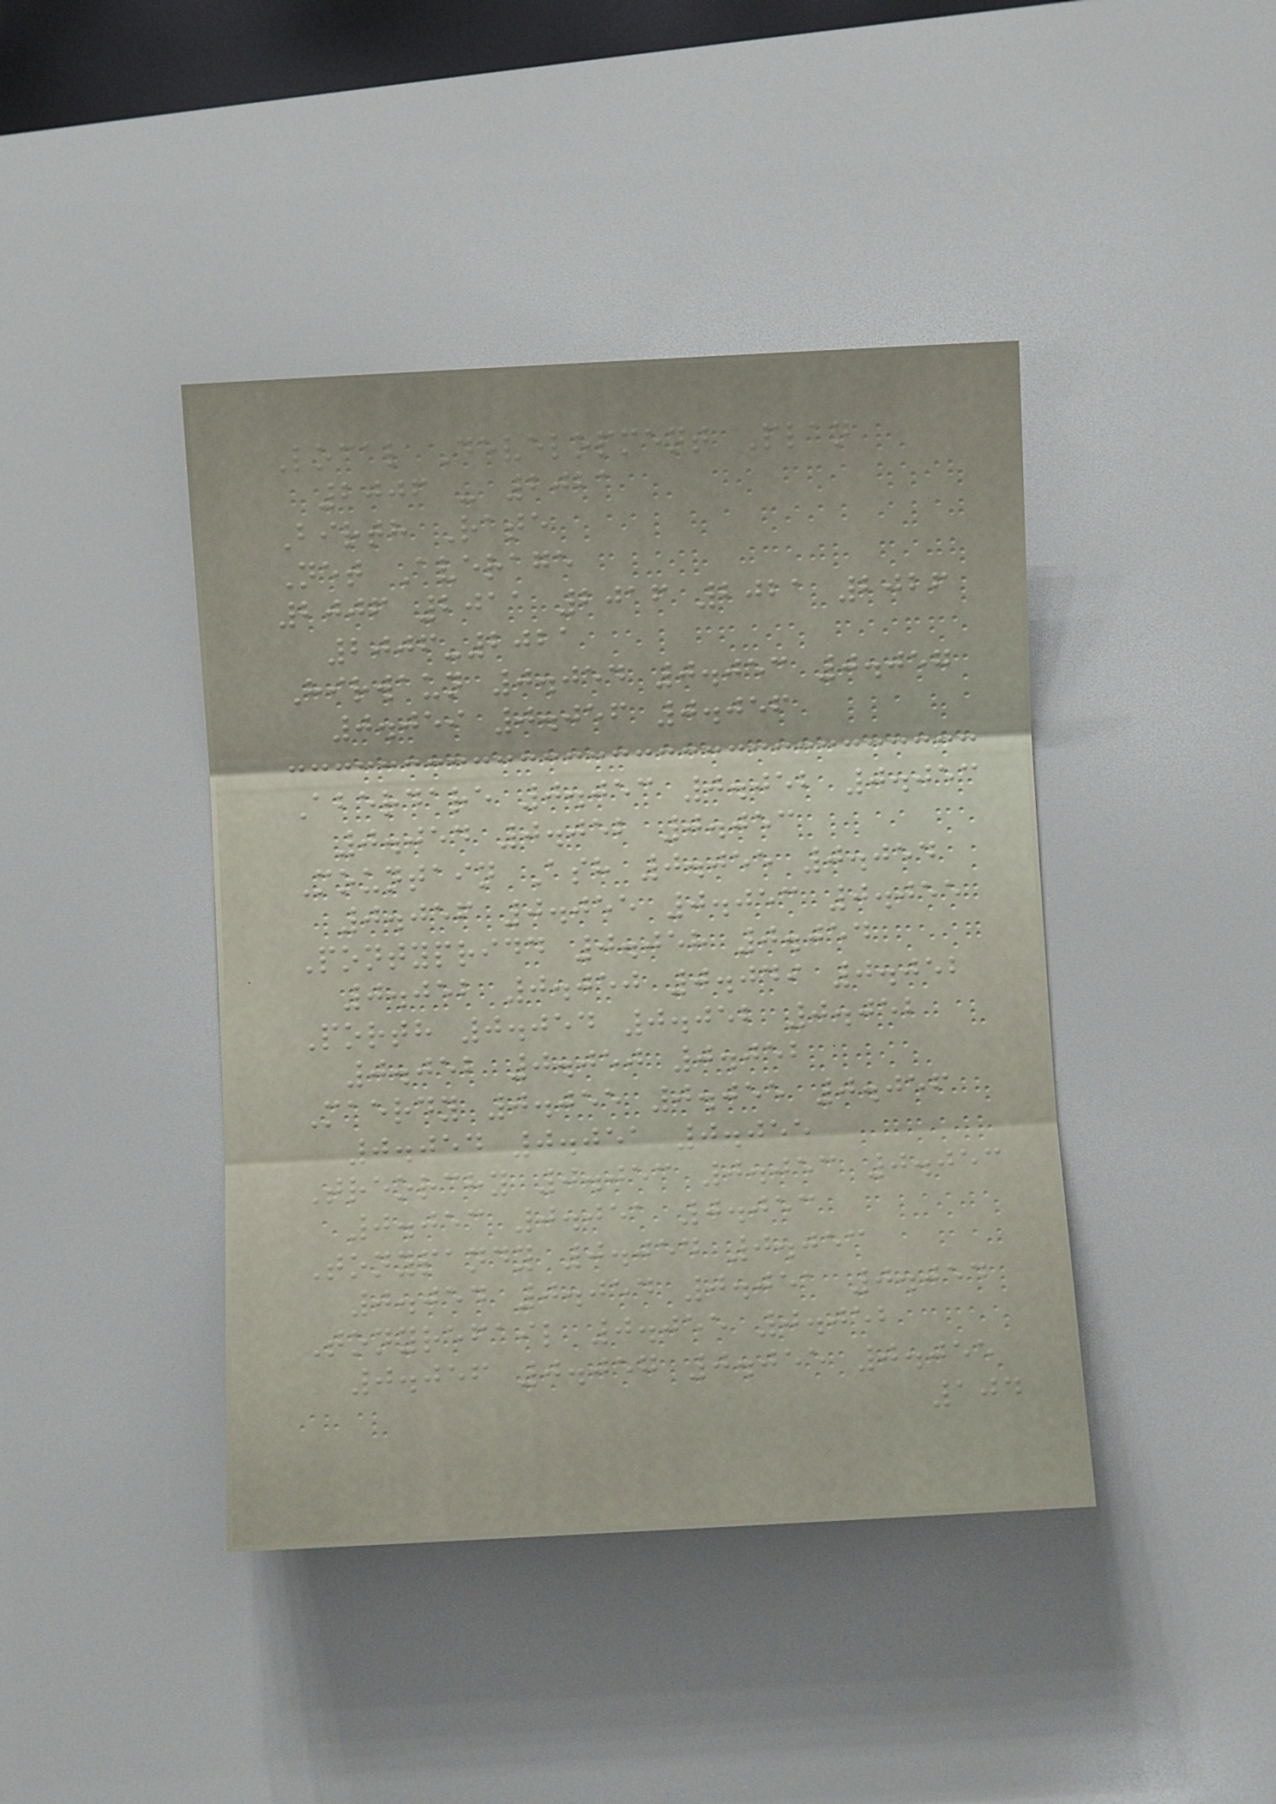Local Development Plan
2006 - 2021
Birth Rate
Net Average
2006 2011 2016 2021 2026
2006-2021
Hirwaun 0.054 0.053 0.057
0.059 0.056 0.056
Aberdare 0.053 0.052 0.053
0.054 0.052 0.053
Mountain Ash 0.055 0.054
0.056 0.055 0.053 0.055
Pontypridd 0.058 0.054
0.052 0.050 0.049 0.052
Porth 0.054 0.052 0.052
0.052 0.050 0.052
Maerdy 0.055 0.055 0.056
0.054 0.051 0.055
Treorchy 0.053 0.053 0.053
0.053 0.051 0.053
Tonypandy 0.054 0.053
0.054 0.054 0.051 0.054
Tonyrefail 0.055 0.052
0.056 0.057 0.055 0.055
104
